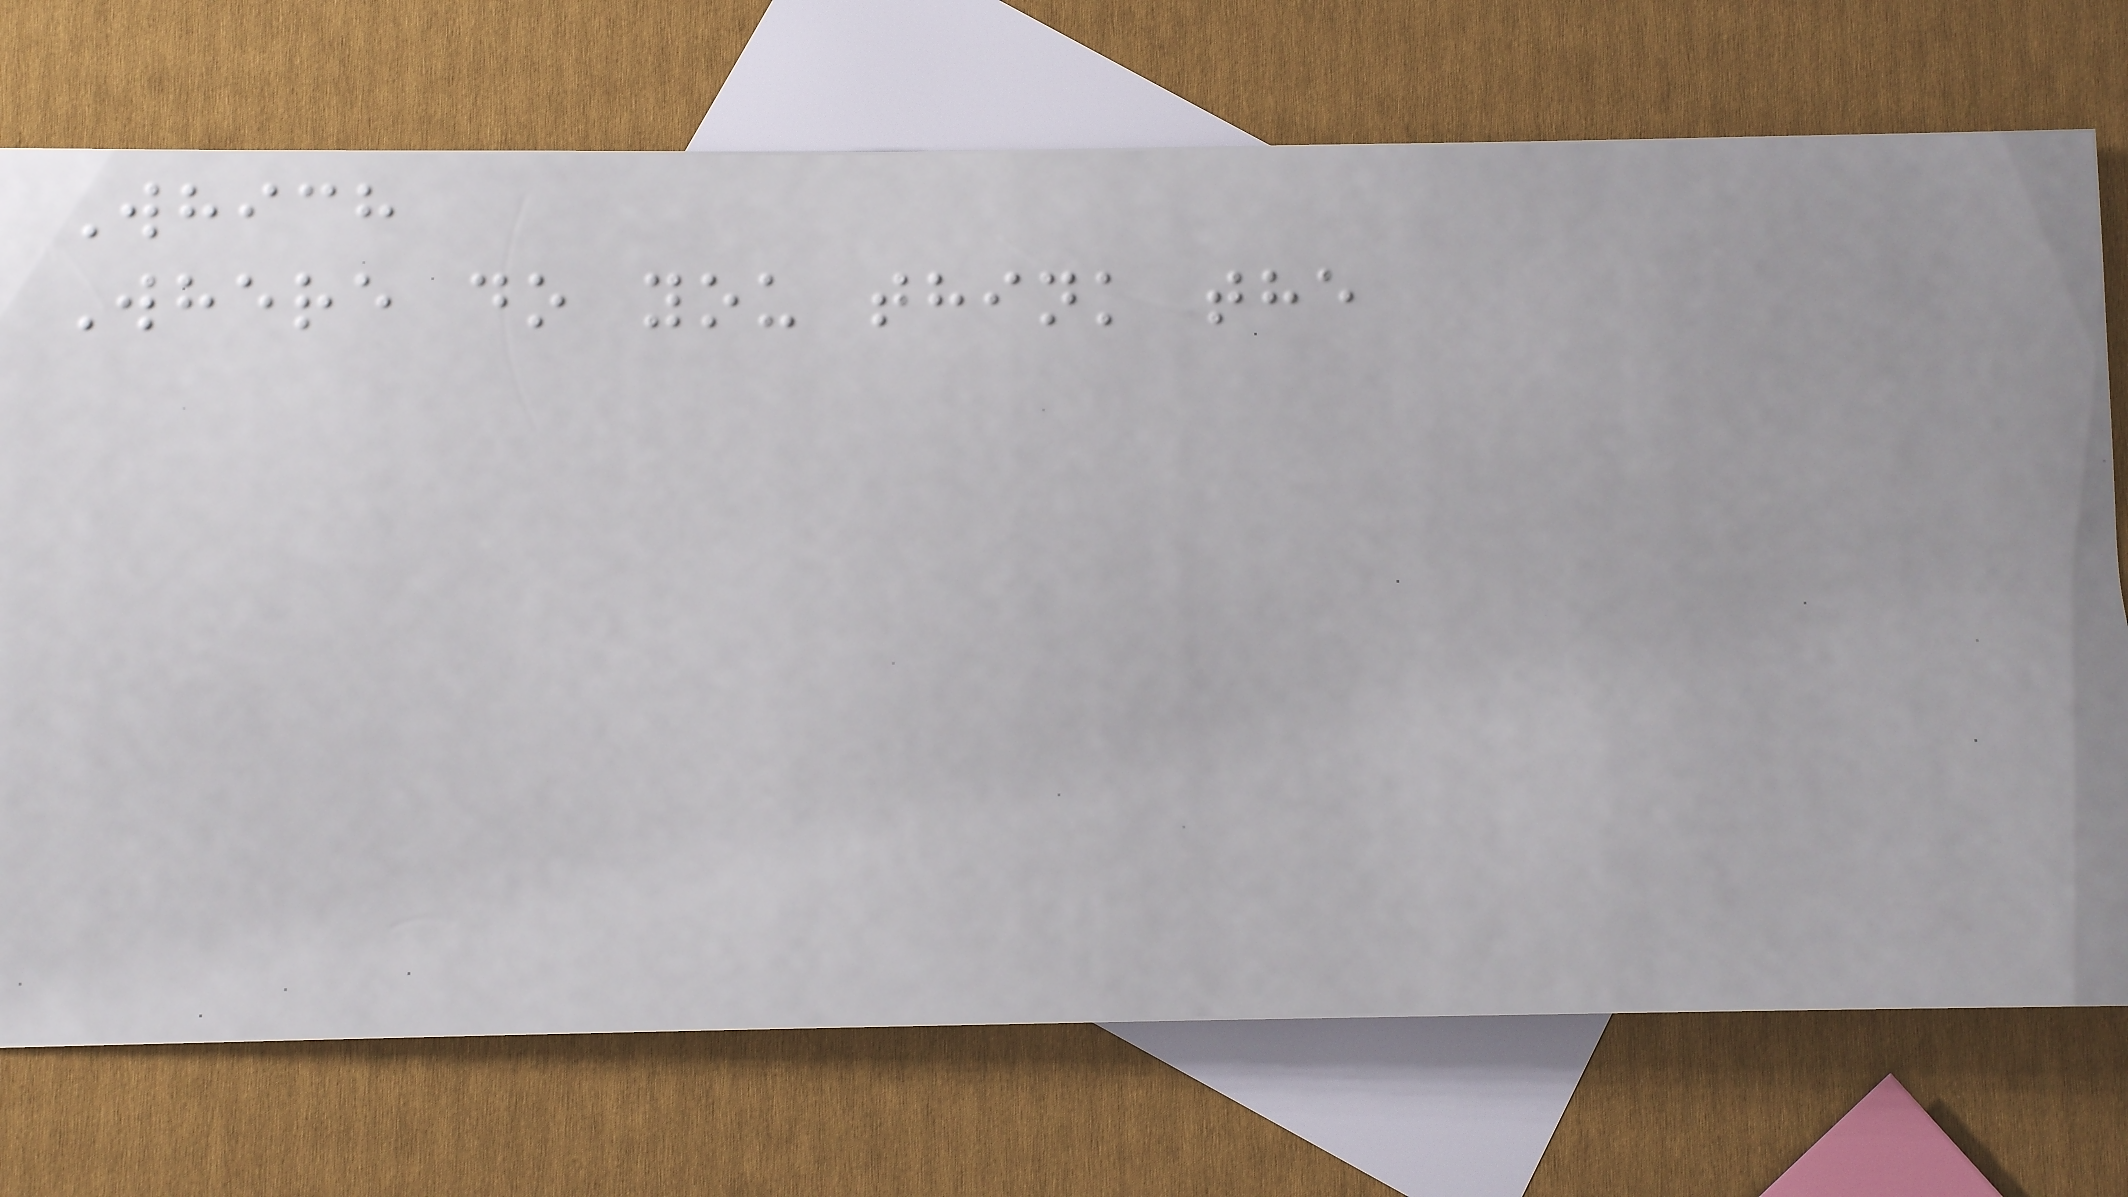Which
Where do you think the
